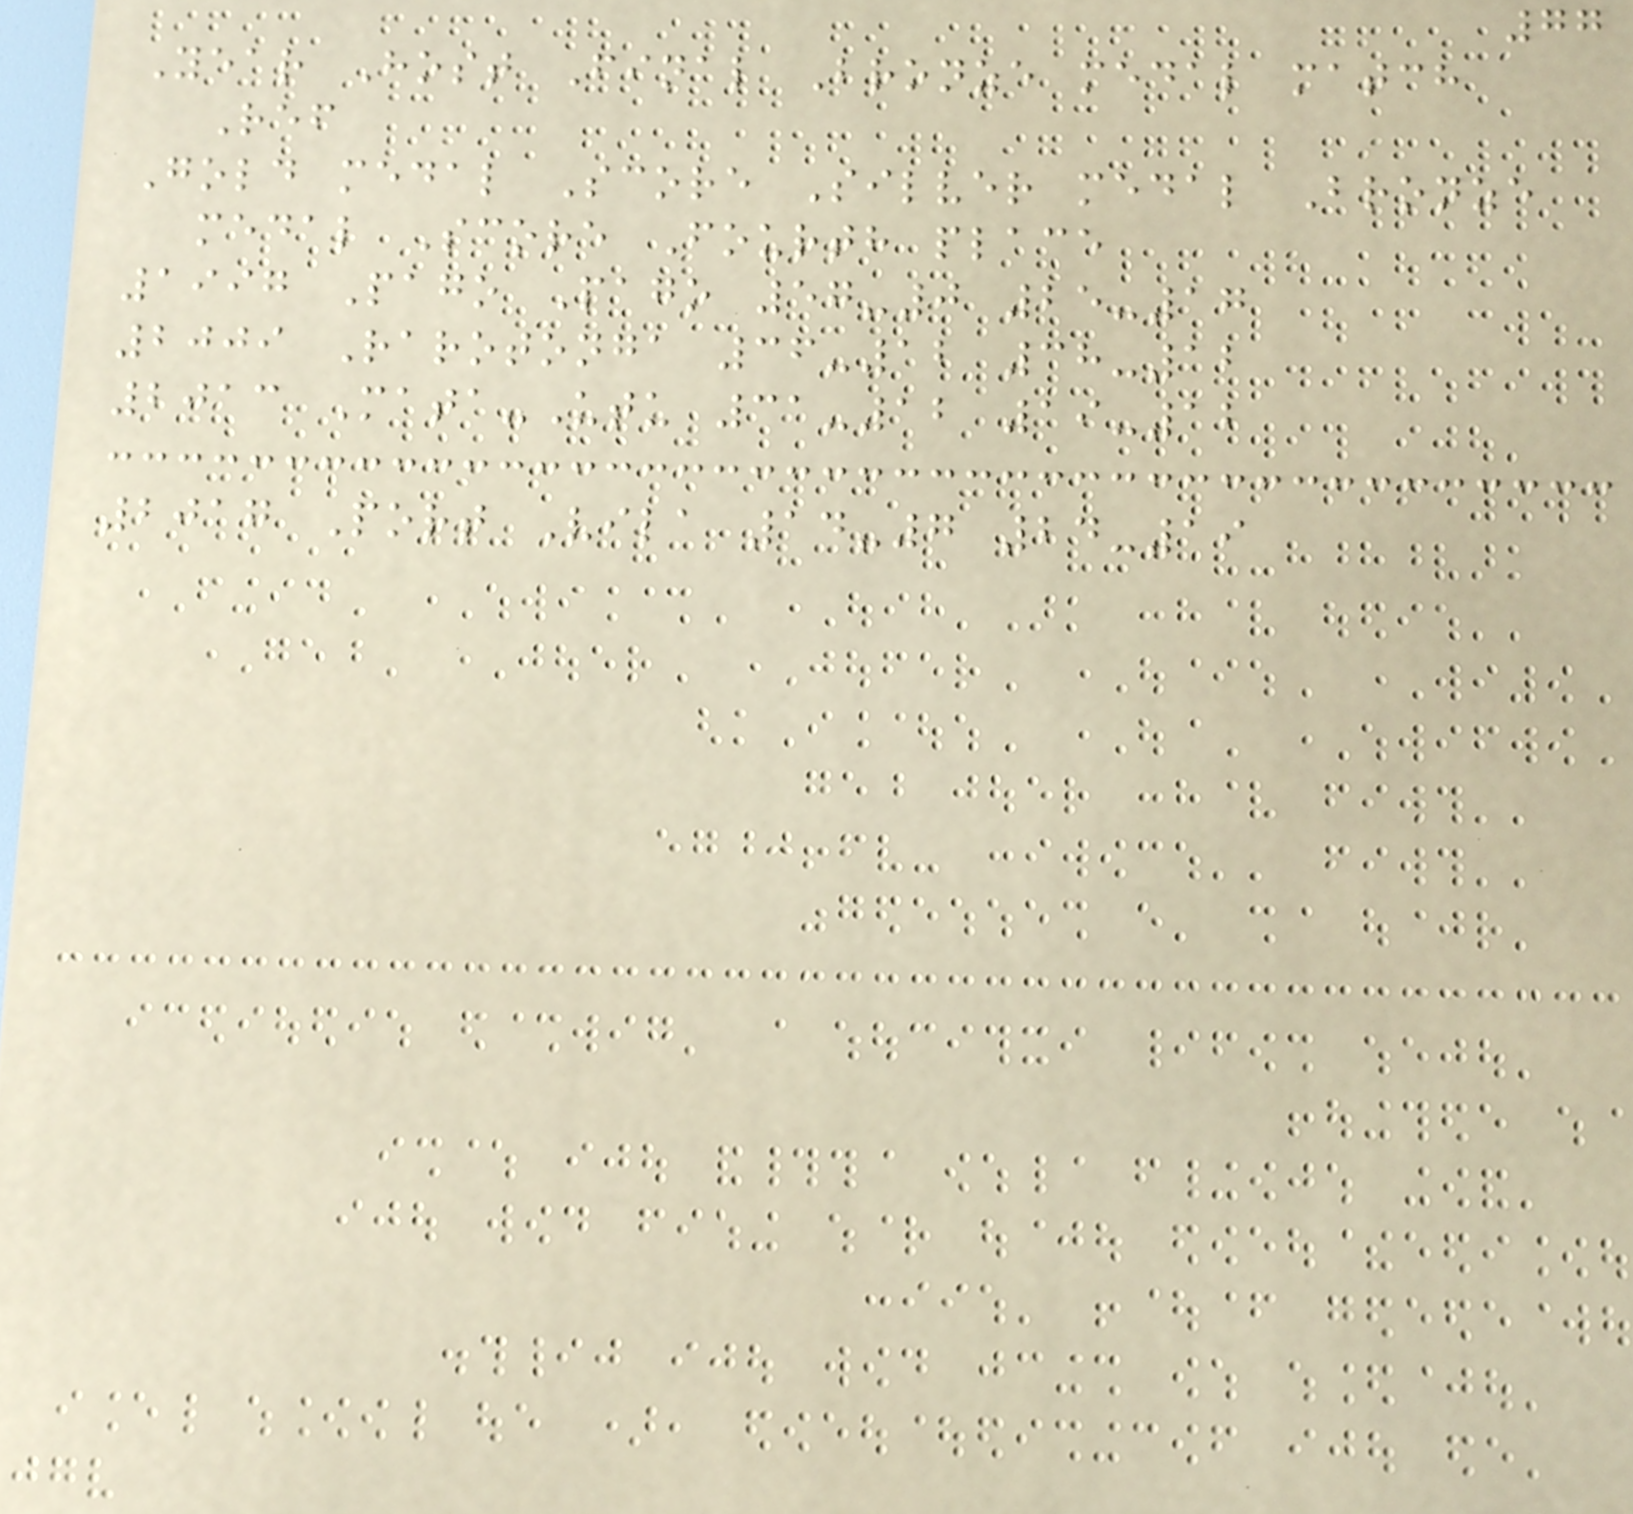77
Year Host Final Bronze medal match
Ref
Gold medal Score Silver medal Bronze
medal Score Fourth place
1997 Pago Pago 57-0 25-17
2009 Rarotonga 36-12 38-12
2013 Mata-Utu 31-12 19-12
2017 Port Vila 14-7 24-19
